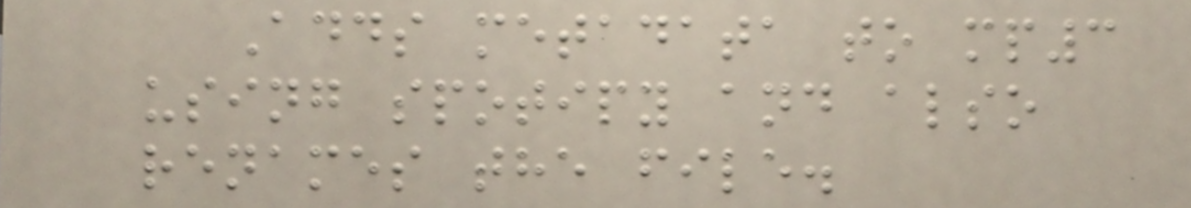Adds metadata to mp3
using spotipy and also
renames the file.
